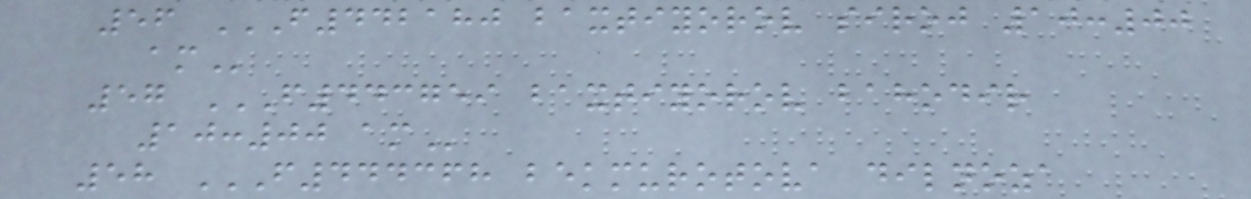56 F442180 BAXTIYOROV SIROJ 10:00
AM
57 F443759 BAXTIYOROV BAHODIR
10:00 AM
58 F444368 BEKMUROTOVA DILNOZA
